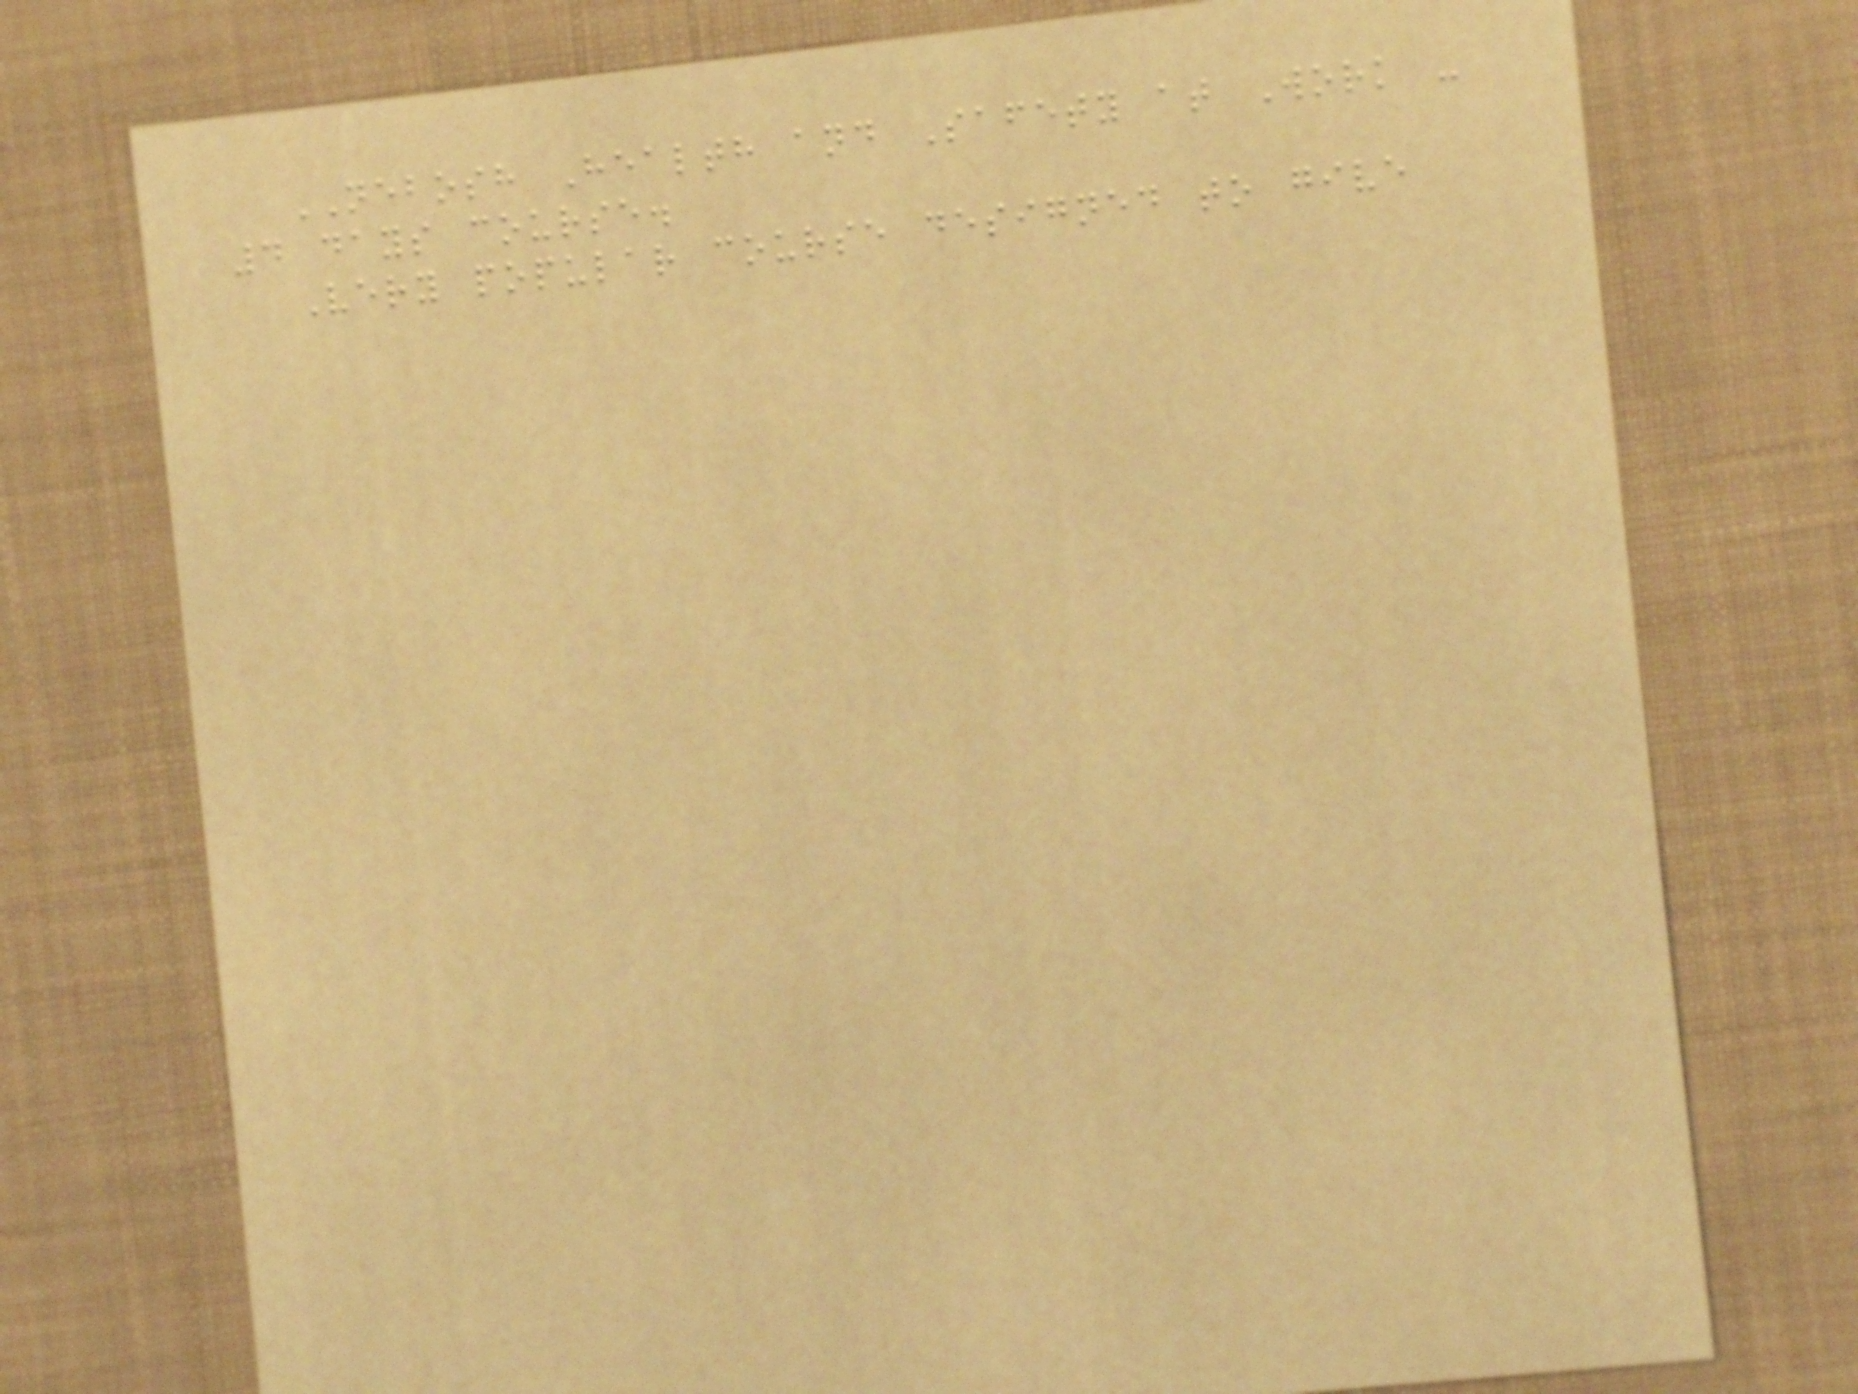NEBOSH Health and Safety at Work -
4 days course.
Very popular course designed to give
